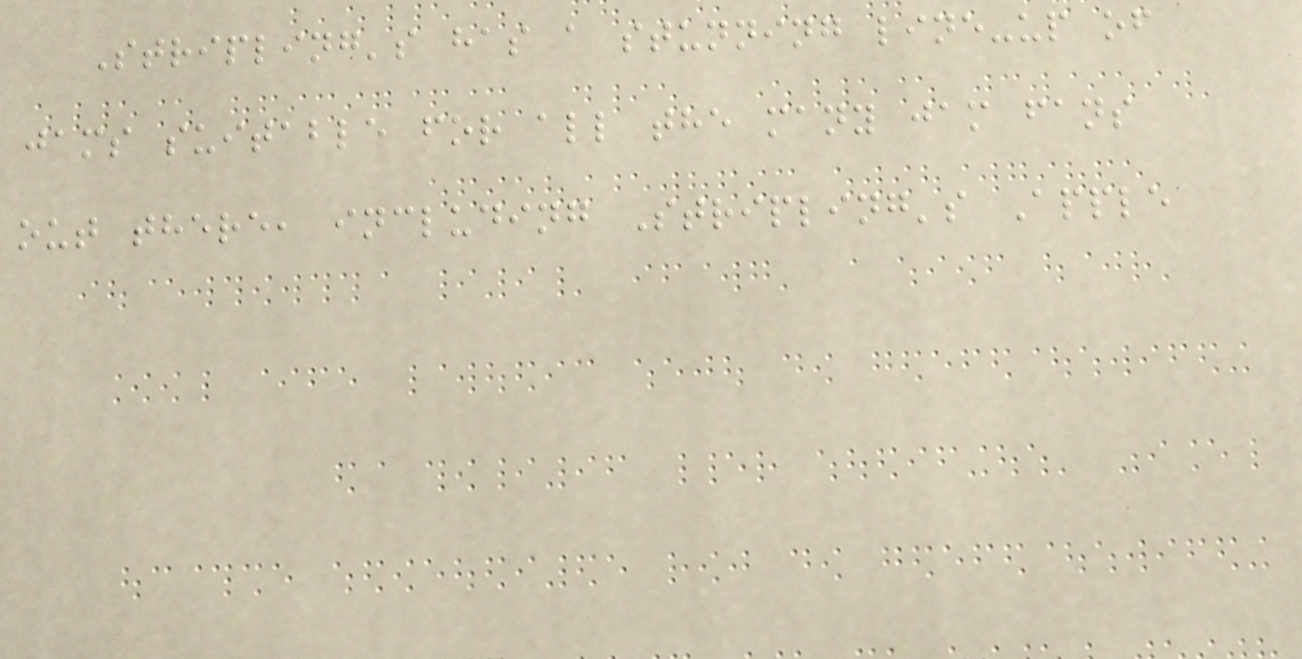Stripling's has a stunning line-up of
jams suitable for all the many jam fans
out there, including Stripling's Apple
